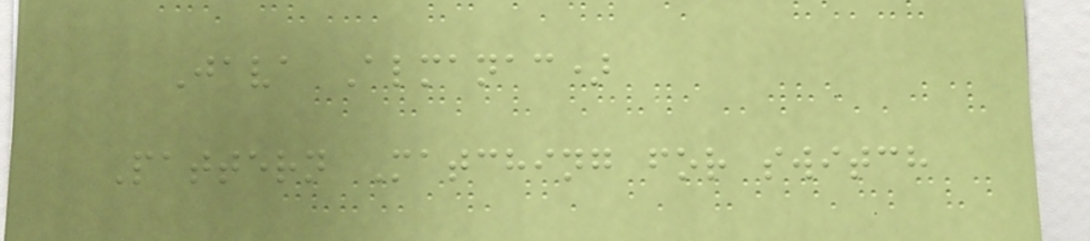Java Almanac)
Pattern Matching for switch
